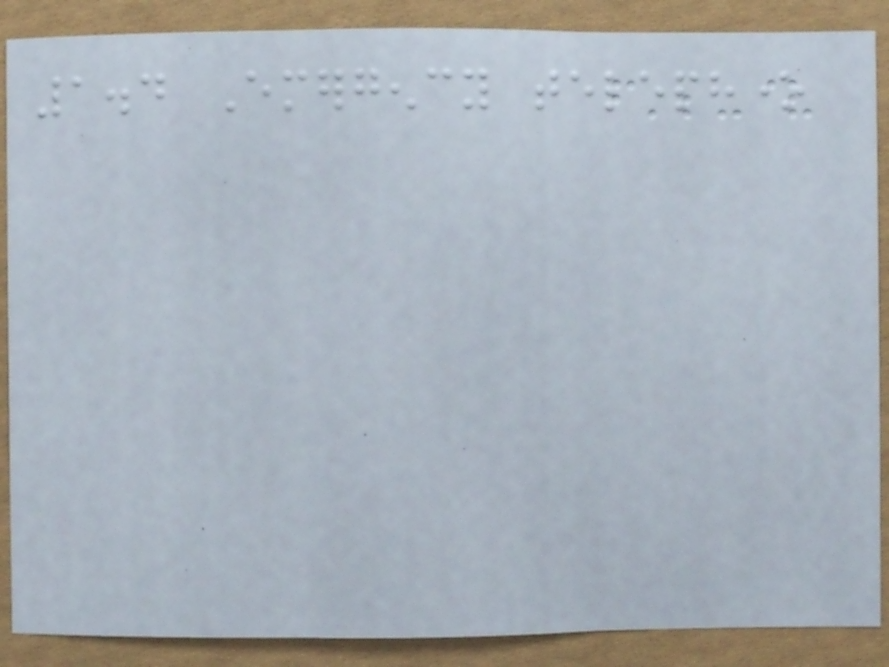1.4 Emergency telephone
